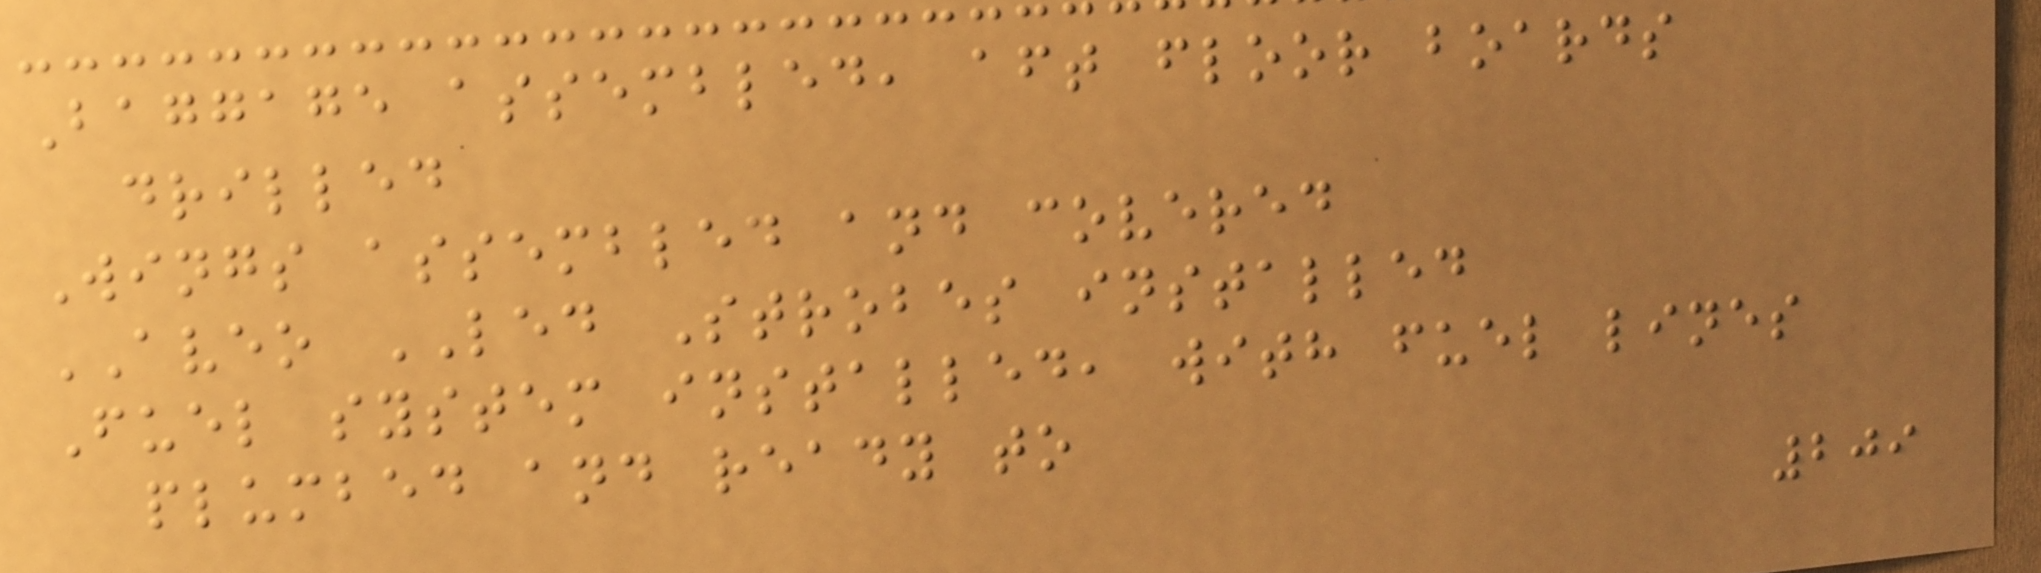Baggage assembled, aft floor boards
drilled
Wings assembled and covered
AVEO LED Strobes installed
Fuel system installed, with fuel lines
plumbed and ready to
209
